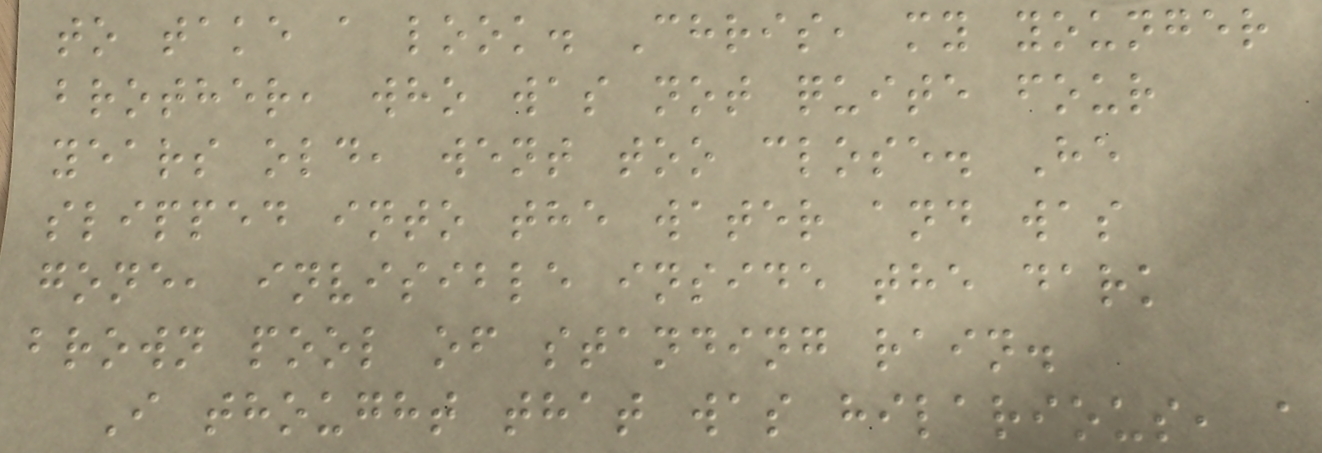to take a look. Chris, my younger
brother, who was not quite four
years old, went too close. He
slipped into the water and was
gone, invisible inside the dark
brown pool of standing rain.
I thought that was hilarious, a
